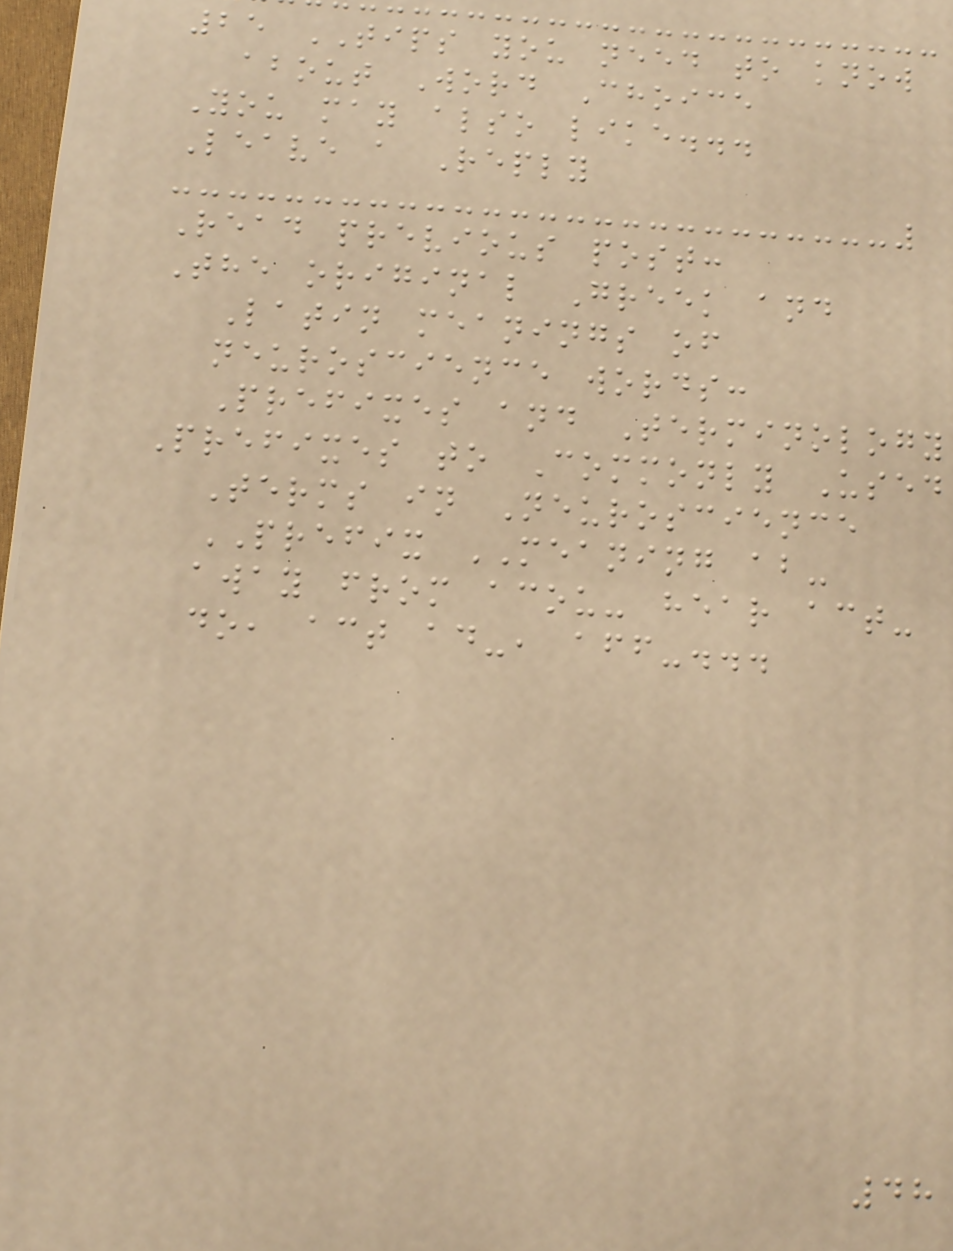25 TIPS you need to know
about Word Choice
You may also like...
Leave a Reply
Read previous post:
The original Greek and
Latin meanings of
neuroscience words:
Prefixes and Terminology
Prefixes to Commonly Used
Terms in Neuroscience
PREFIX MEANING ab-
away from acou- hear act-
do, act ad-, aff-...
48
